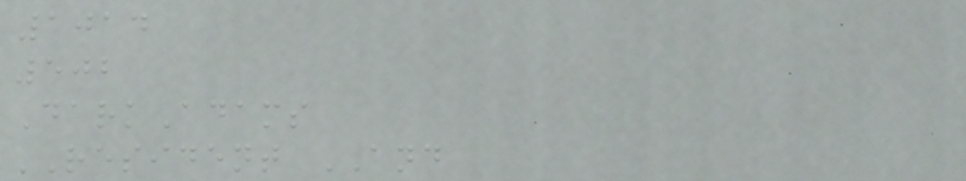1014
502
DarkAdams
RESIDENT AND
